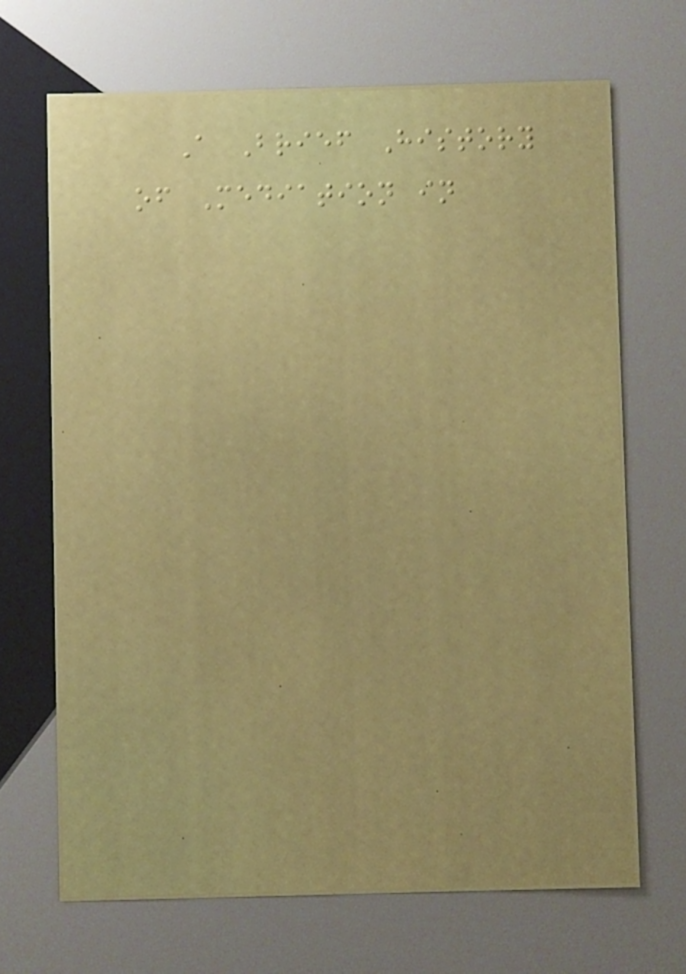A Brief History
of Mediation in
